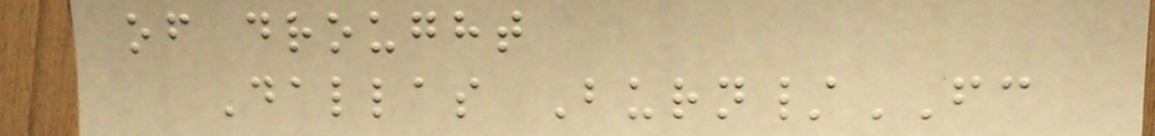of drought
Dallas Burn/FC
